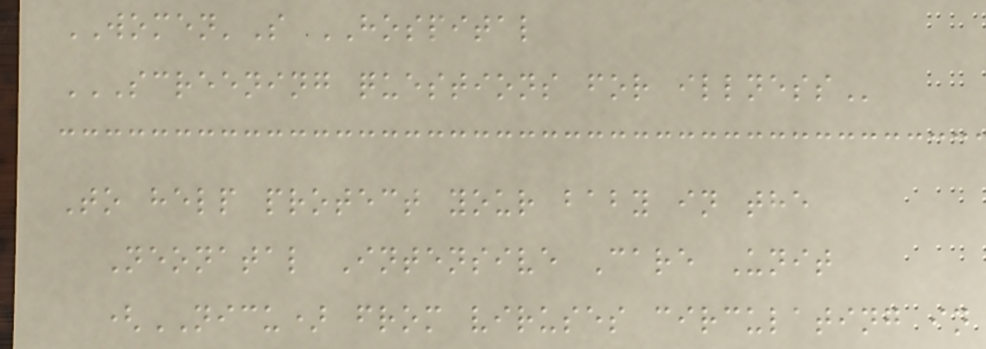WOMEN'S HOSPITAL
SCREENING QUESTIONS FOR ILLNESS
To help protect your baby in the
Neonatal Intensive Care Unit
(NICU) from viruses circulating in
